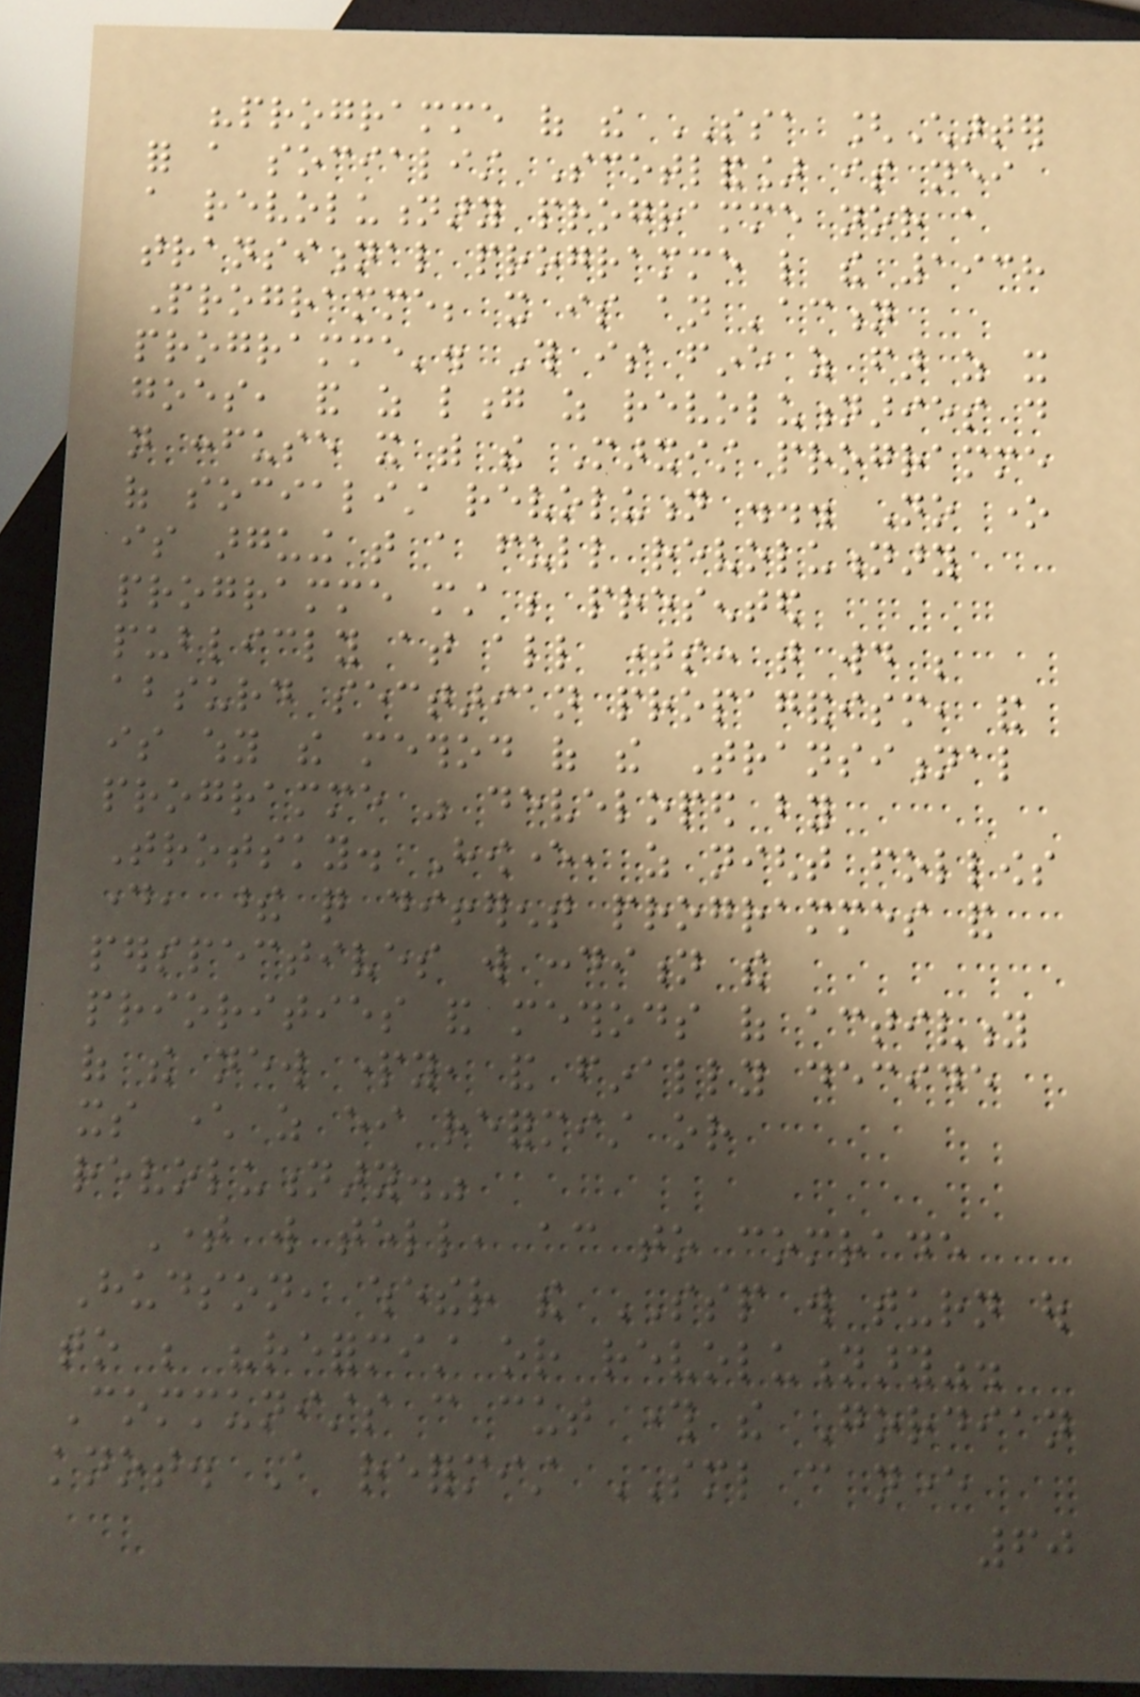"programme of the SSA [Charter
for a socialist Scotland] is neither
a revolutionary programme nor a
transitional programme like the 1938
Programme; it is an 'action
programme'. This is fine as far as it
goes, and as long as revolutionaries do
not confuse it with the Marxist programme
of socialist revolution ... No one
is arguing that a full revolutionary
programme must be presented
publicly at all times: that would be
absurd sectarian propagandism, and
is why the method of the Transitional
programme was developed by
Trotsky. However, as night follows
day, these quite different programmes and
perspectives will condition the
priorities and methods of activity
of the new party, and finally decide
its character as either reformist or
revolutionary."
Time will tell, according to comrade
Hudson, whether the SSP will turn out
to be "reformist or revolutionary".
Communists can cut through the Gordian
knot. A reformist SML can never
60
